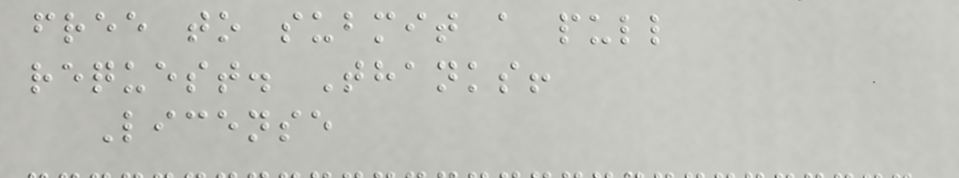free to submit a pull
request. Thanks!
License
